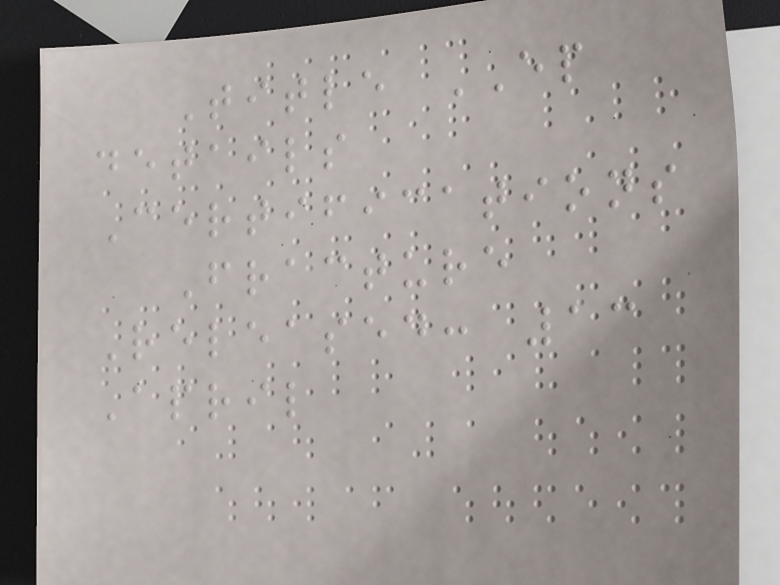Title EP
details
Certifications
Fracture
Released: 13
April
